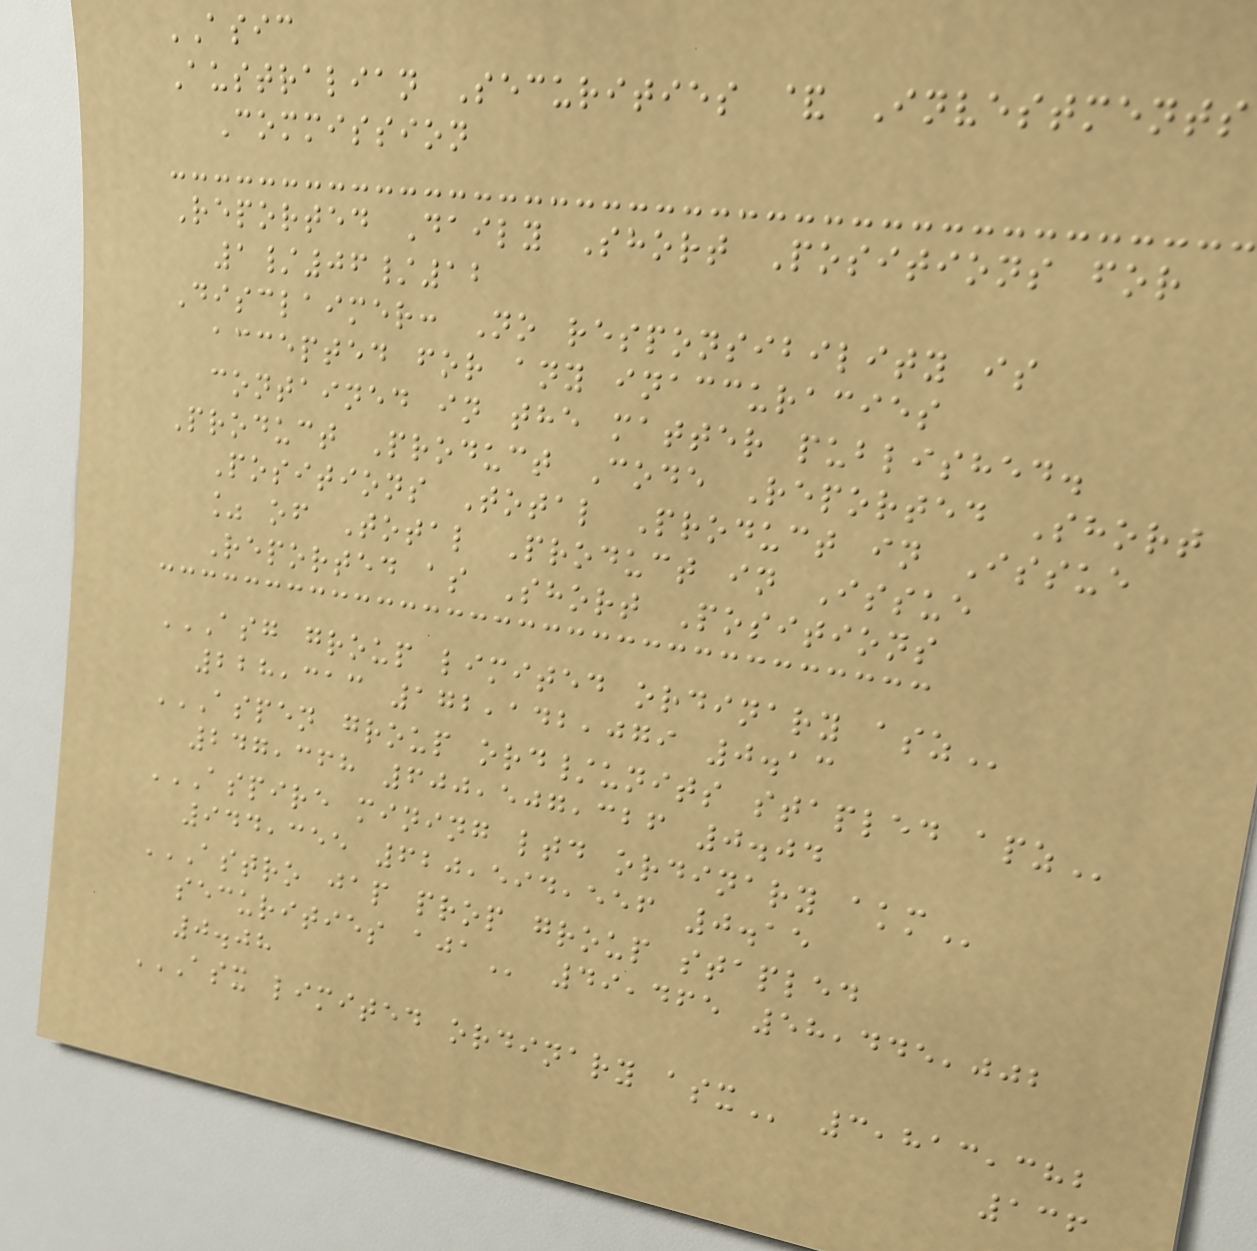ASIC
Australian Securities & Investments
Commission
Reported Daily Short Positions for
1/06/12
Disclaimer: No responsibility is
accepted for any inaccuracies
contained in the matter published.
Product Product Code Reported Short
Positions Total Product in Issue
% of Total Product in Issue
Reported as Short Positions
ASG GROUP LIMITED ORDINARY ASZ
228,313 172,142,079 0.13
ASPEN GROUP ORD/UNITS STAPLED APZ
247,368 600,507,326 0.04
ASPIRE MINING LTD ORDINARY AKM
944,355 620,594,556 0.15
ASTRO JAP PROP GROUP STAPLED
SECURITIES AJA 49,465 58,445,002
0.08
ASX LIMITED ORDINARY ASX 3,813,382
136
